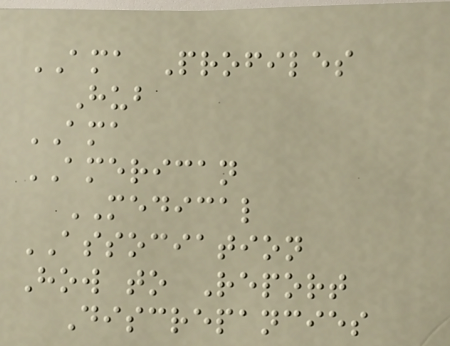AMA Profiles
Hub
AMA
AMERICAN
MEDICAL
ASSOCIATION
How to Report
Discrepancies
